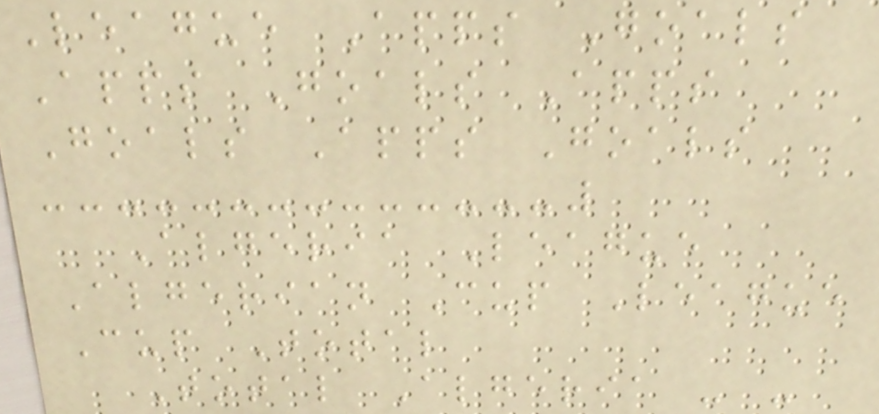League Apps Goals
Apps Goals Apps
Goals Apps Goals
Algeria League
Algerian Cup League
Cup Total
Total Algeria - -
